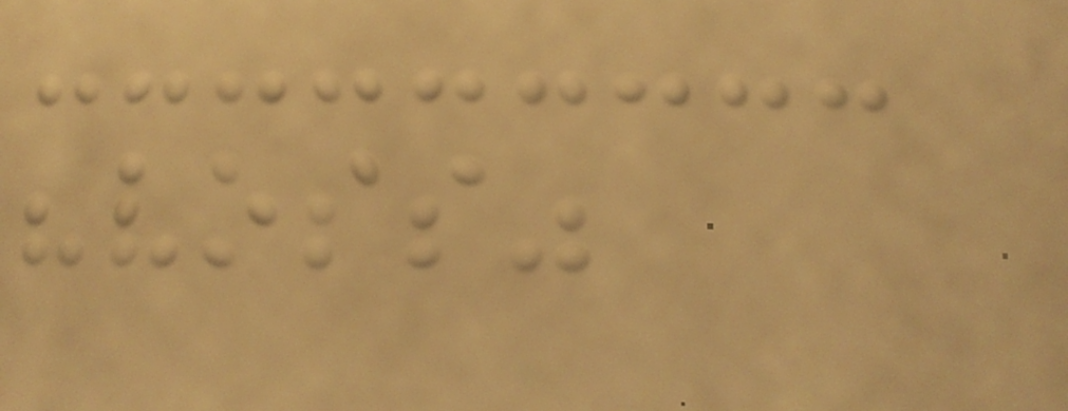"voss"
